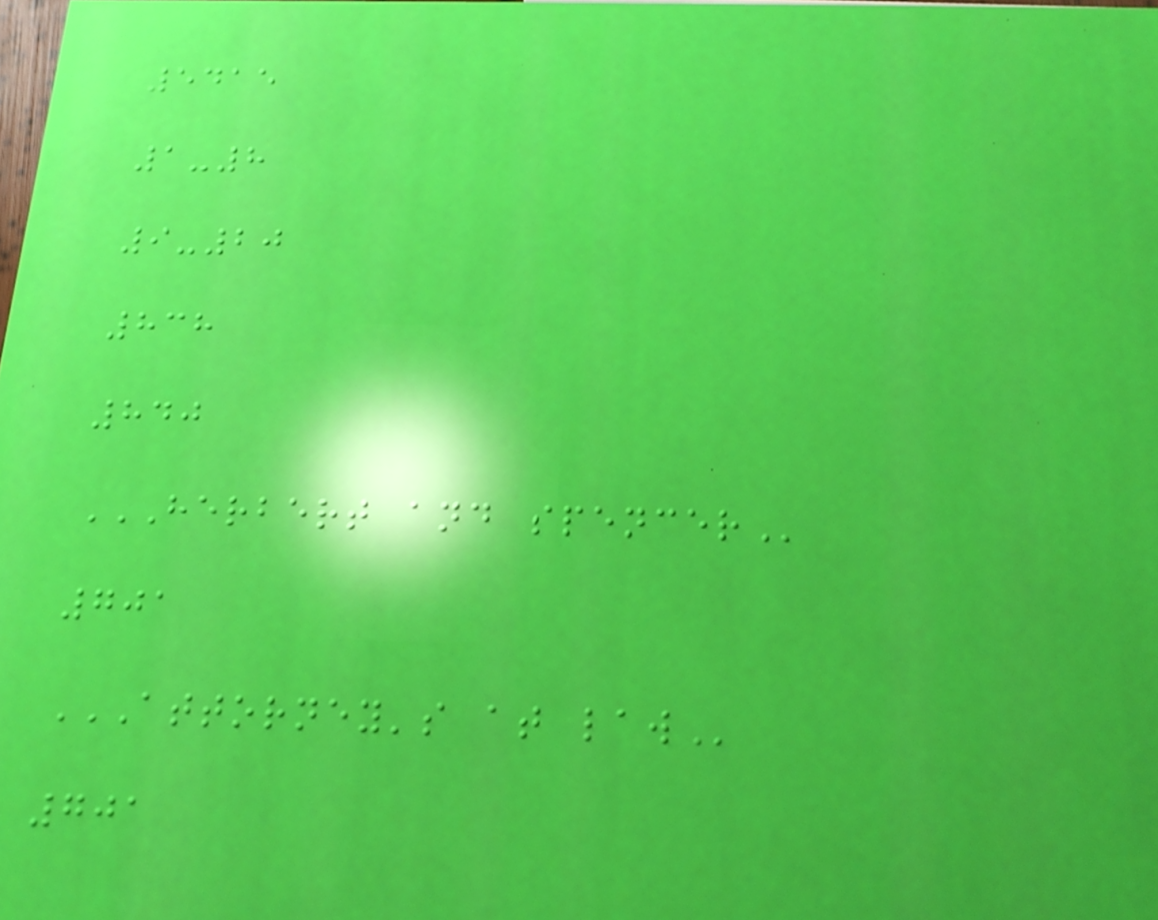5415
1-8
9-20
838
840
HERBERT AND SPENCER
701
ATTORNEY'S AT LAW
701
